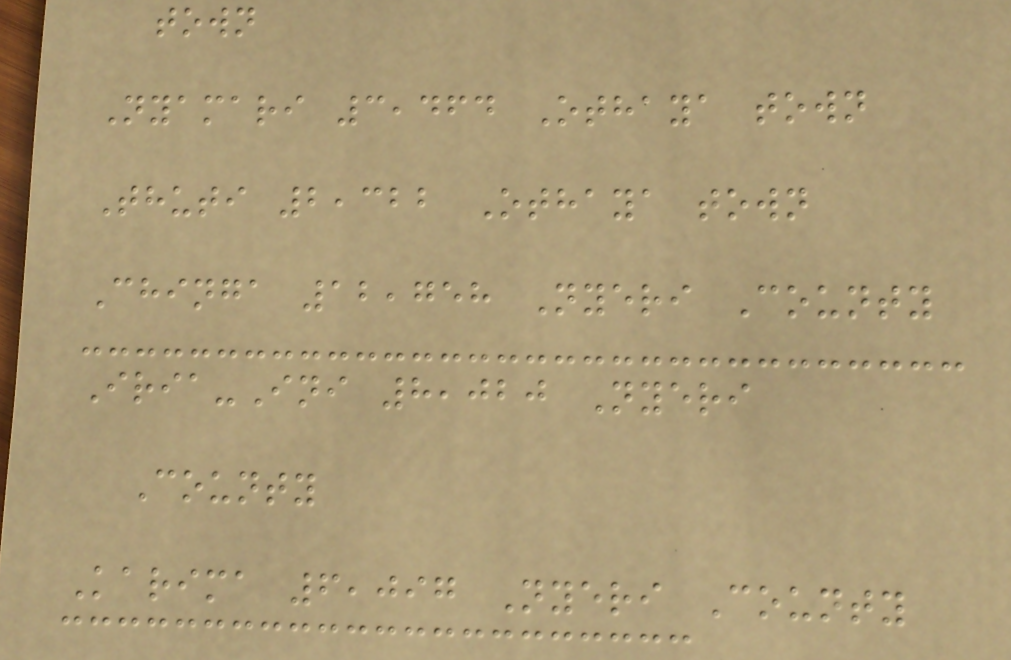town
Nyamari 3,464 Othaya town
Thuti 2,322 Othaya town
Chinga 12,758 Nyeri County
Iria-Ini 8,020 Nyeri
County
Karima 6,097 Nyeri County
